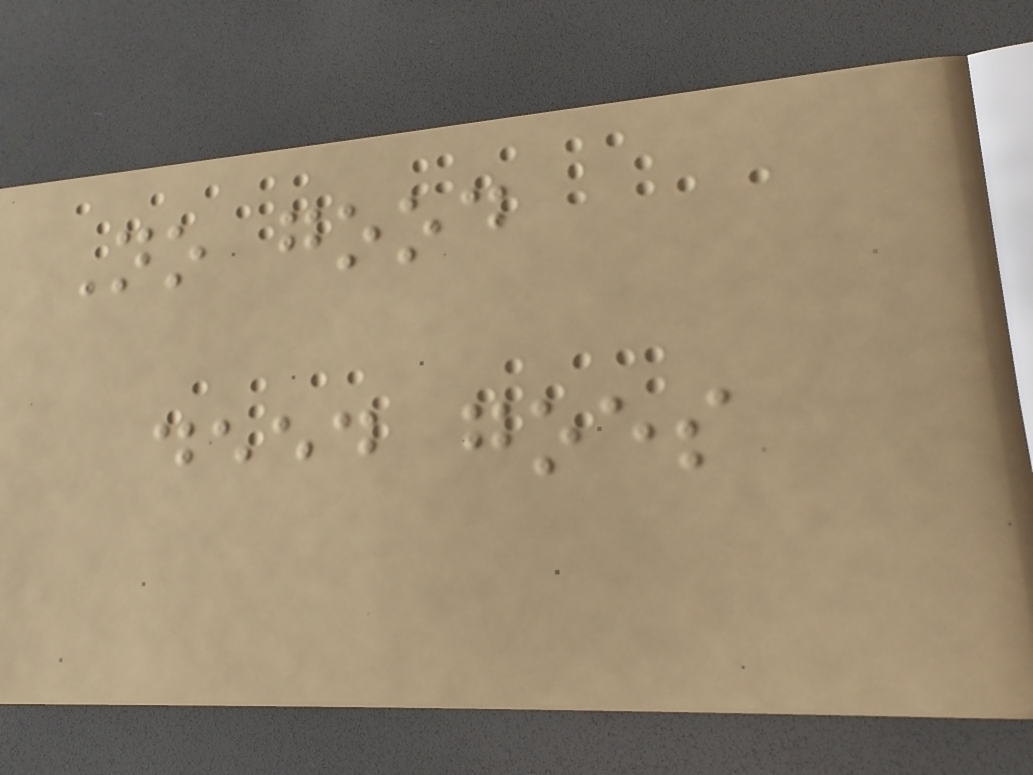No good
deed goes
